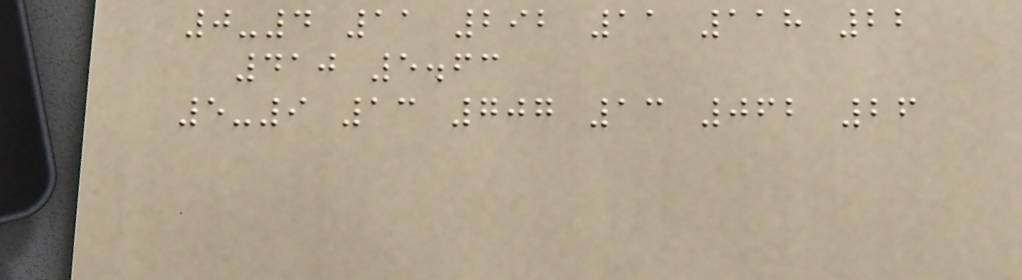0-4 11 292 11 118 22
410 5.63
5-9 13 707 13 062 26
